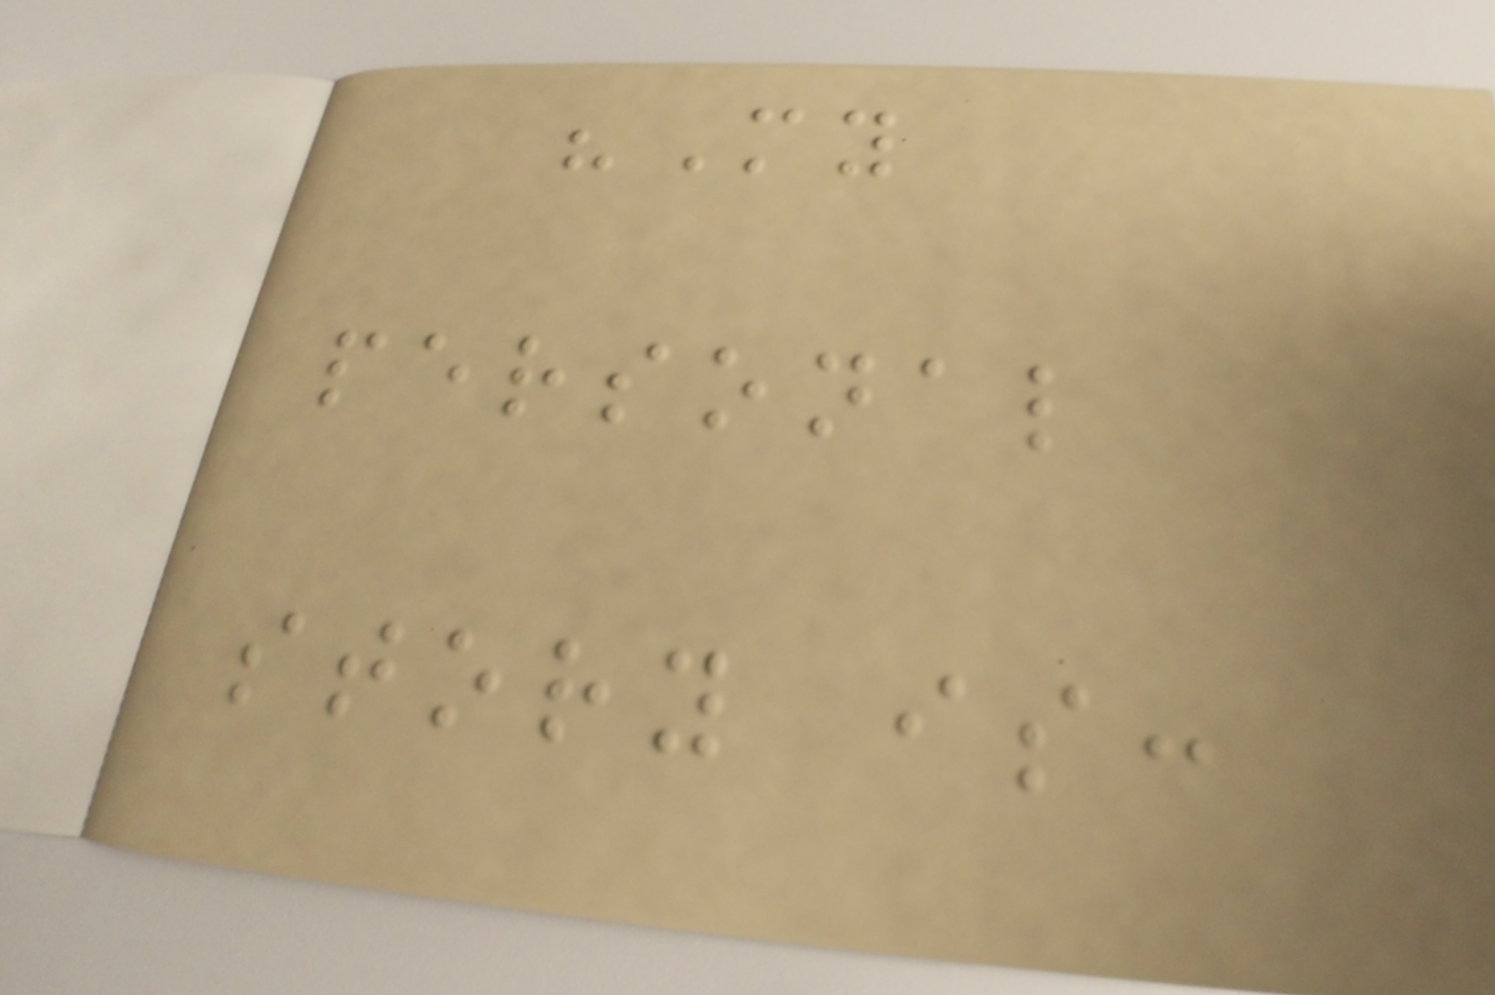"My
personal
story is:
